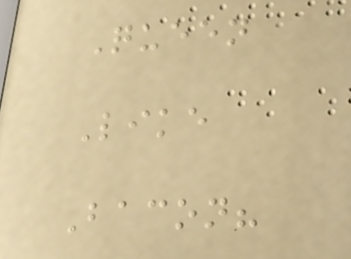Queen
Like
Bacon?
